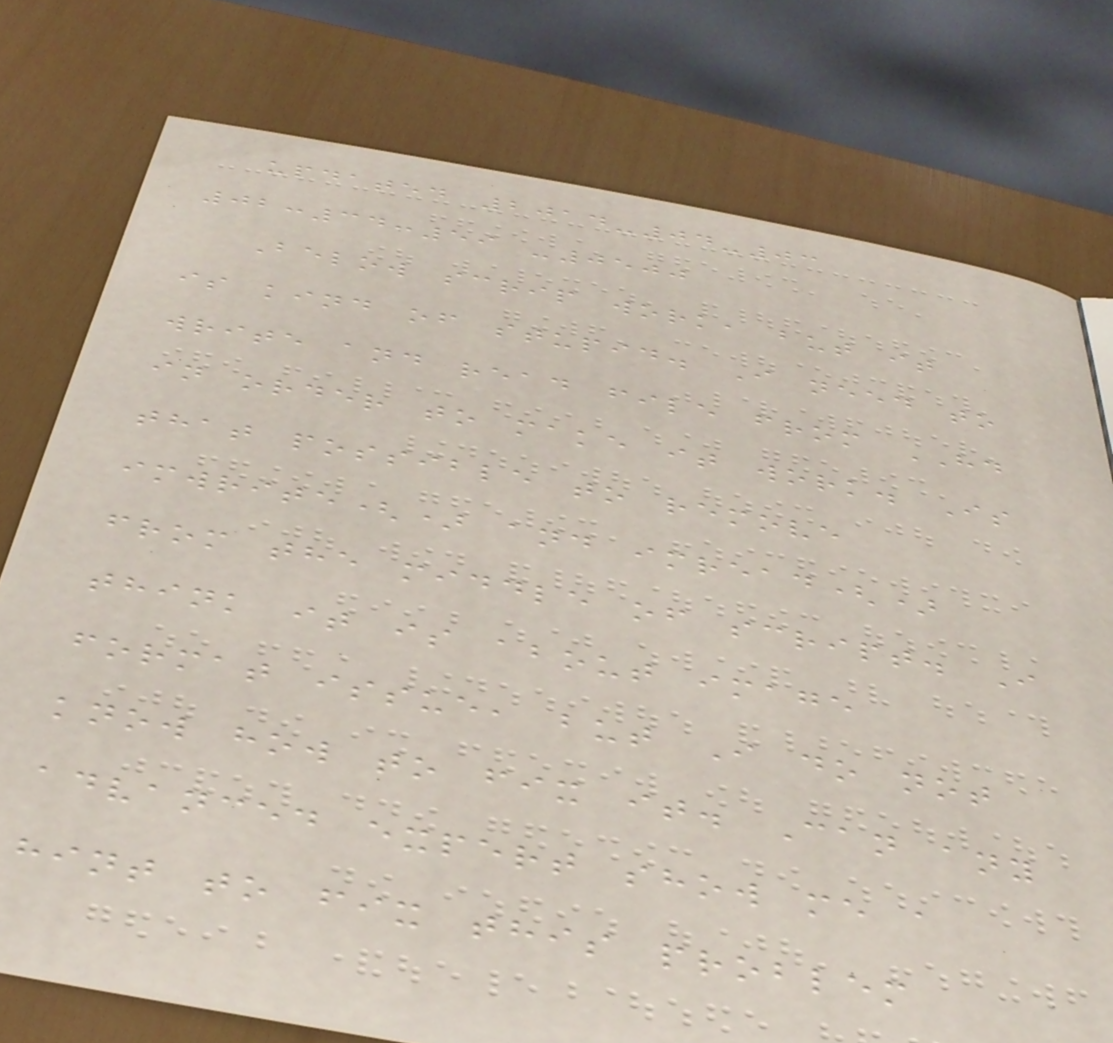updated 2014-04-03
02:34:59 -0500
Below scrip work, but it
is kind of stupid. I need to
write and read file from HD
in order to make it work. Is
that possible to remove
imwrite() and imread()
from the middle of script. I
think it is about image
format issue, but I do not
know how to fix it. Can any
advanced expert show me a
hint to fix this problem
